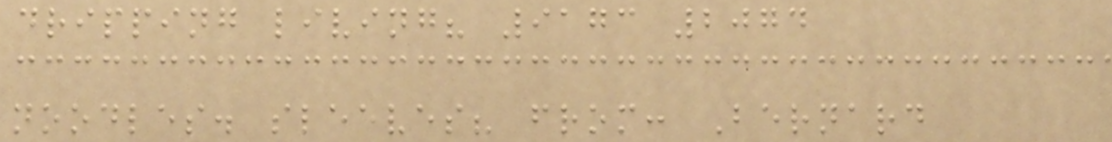dripping living? 9173 2074
noodles. sleeves? from: Bernard
